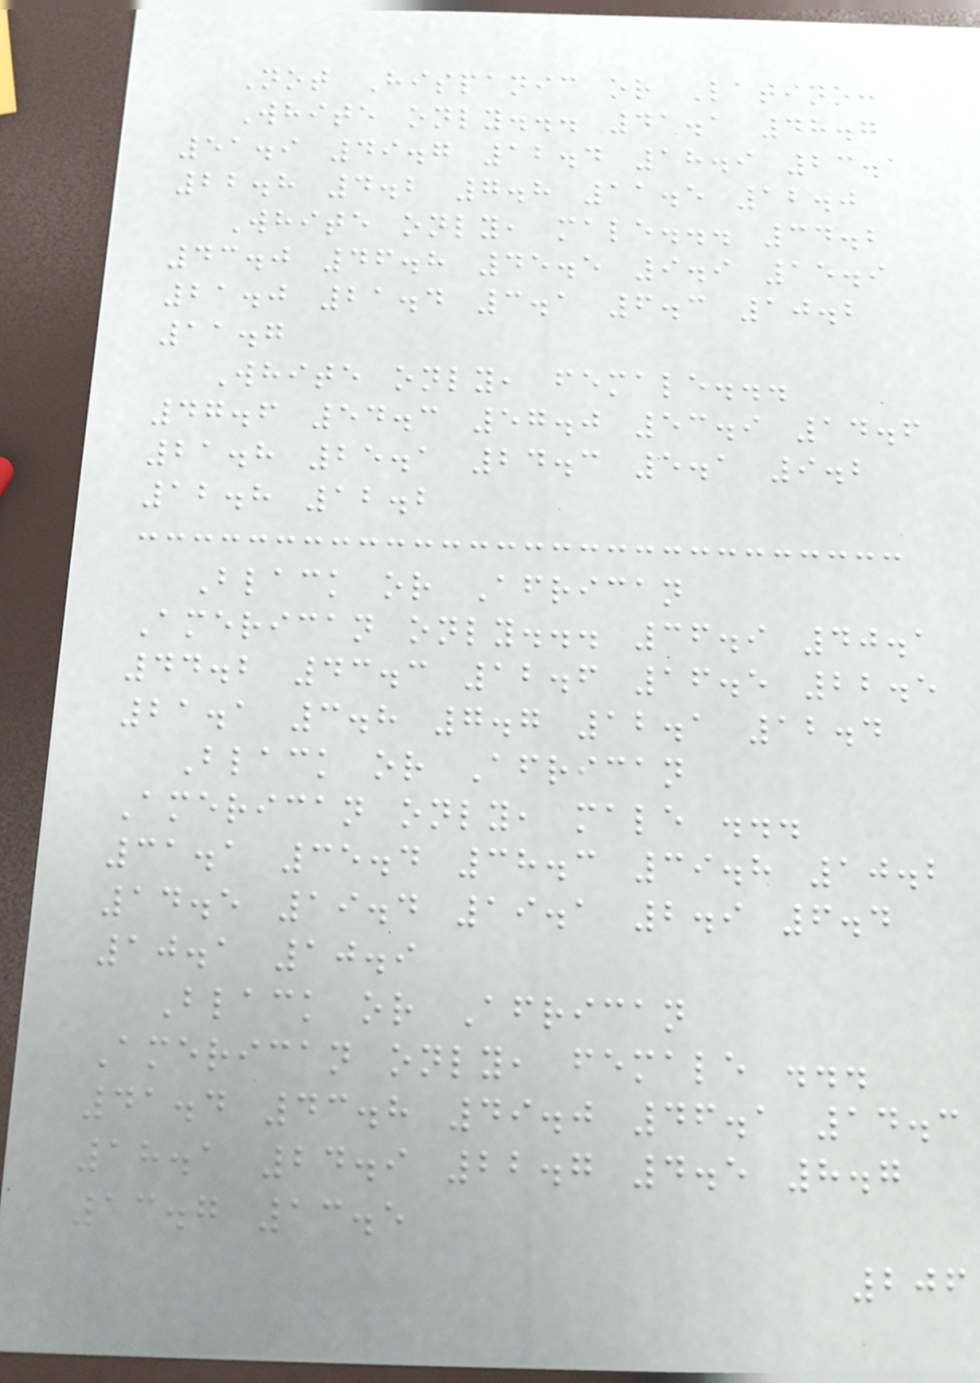Not Hispanic or Latino:
White only... 41.1 48.7
51.9 49.7 12.4 18.9 23.1
22.8 4.2 7.8 11.5 12.0
White only, male... 34.2
43.0 46.8 45.5 9.9 15.9
21.0 21.4 3.1 6.3 10.2
11.7
White only, female...
47.6 54.3 57.0 53.9 14.6
21.8 25.1 24.3 5.1 9.2
12.8 12.2
Black or African
American only... 36.9 40.1
44.2 43.3 12.6 16.5 22.5
21.1 3.8 7.7 12.1 12.4
Black or African
American only, male ...
31.1 35.4 38.3 39.8 10.2
14.5 19.4 19.1 2.9 6.4
10.1 10.9
Black or African
American only, female ...
41.4 43.8 49.0 46.1 14.3
18.1 24.9 22.7 4.5 8.7
13.7 13.5
206
